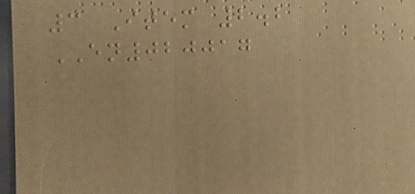3 Item 2.2
EN020017
